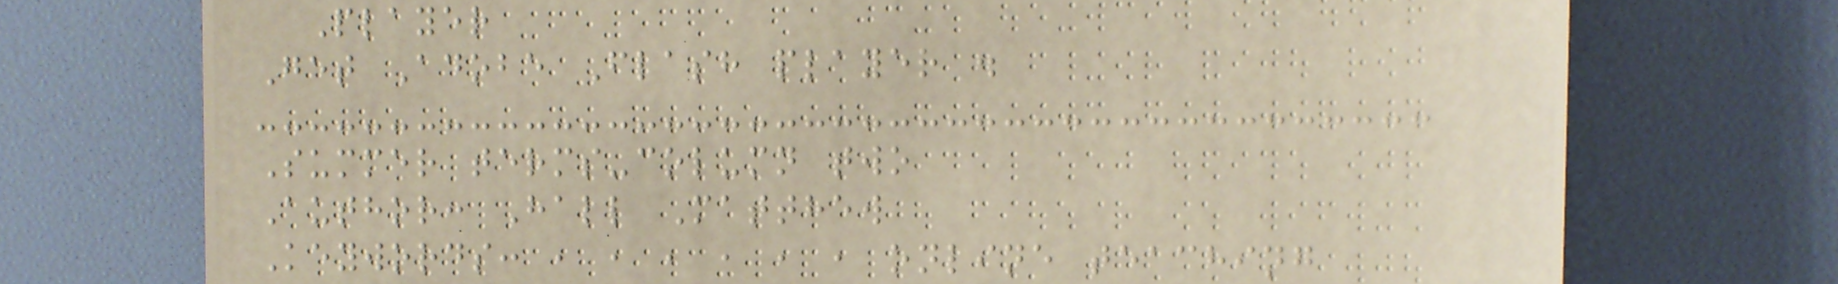Player
Get Adobe Flash player .
Summer terms-column two
Author: Hall Matthew
Keywords: , , , , , , online teaching
